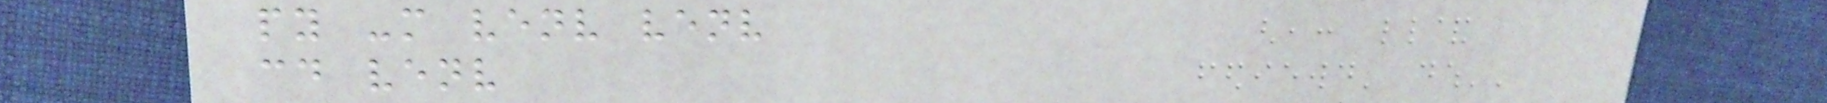py -m venv venv
cd venv
